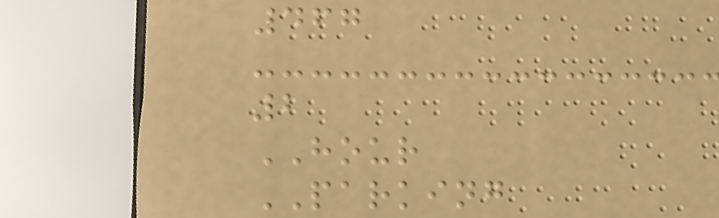467
2
HOUR
PARKING
